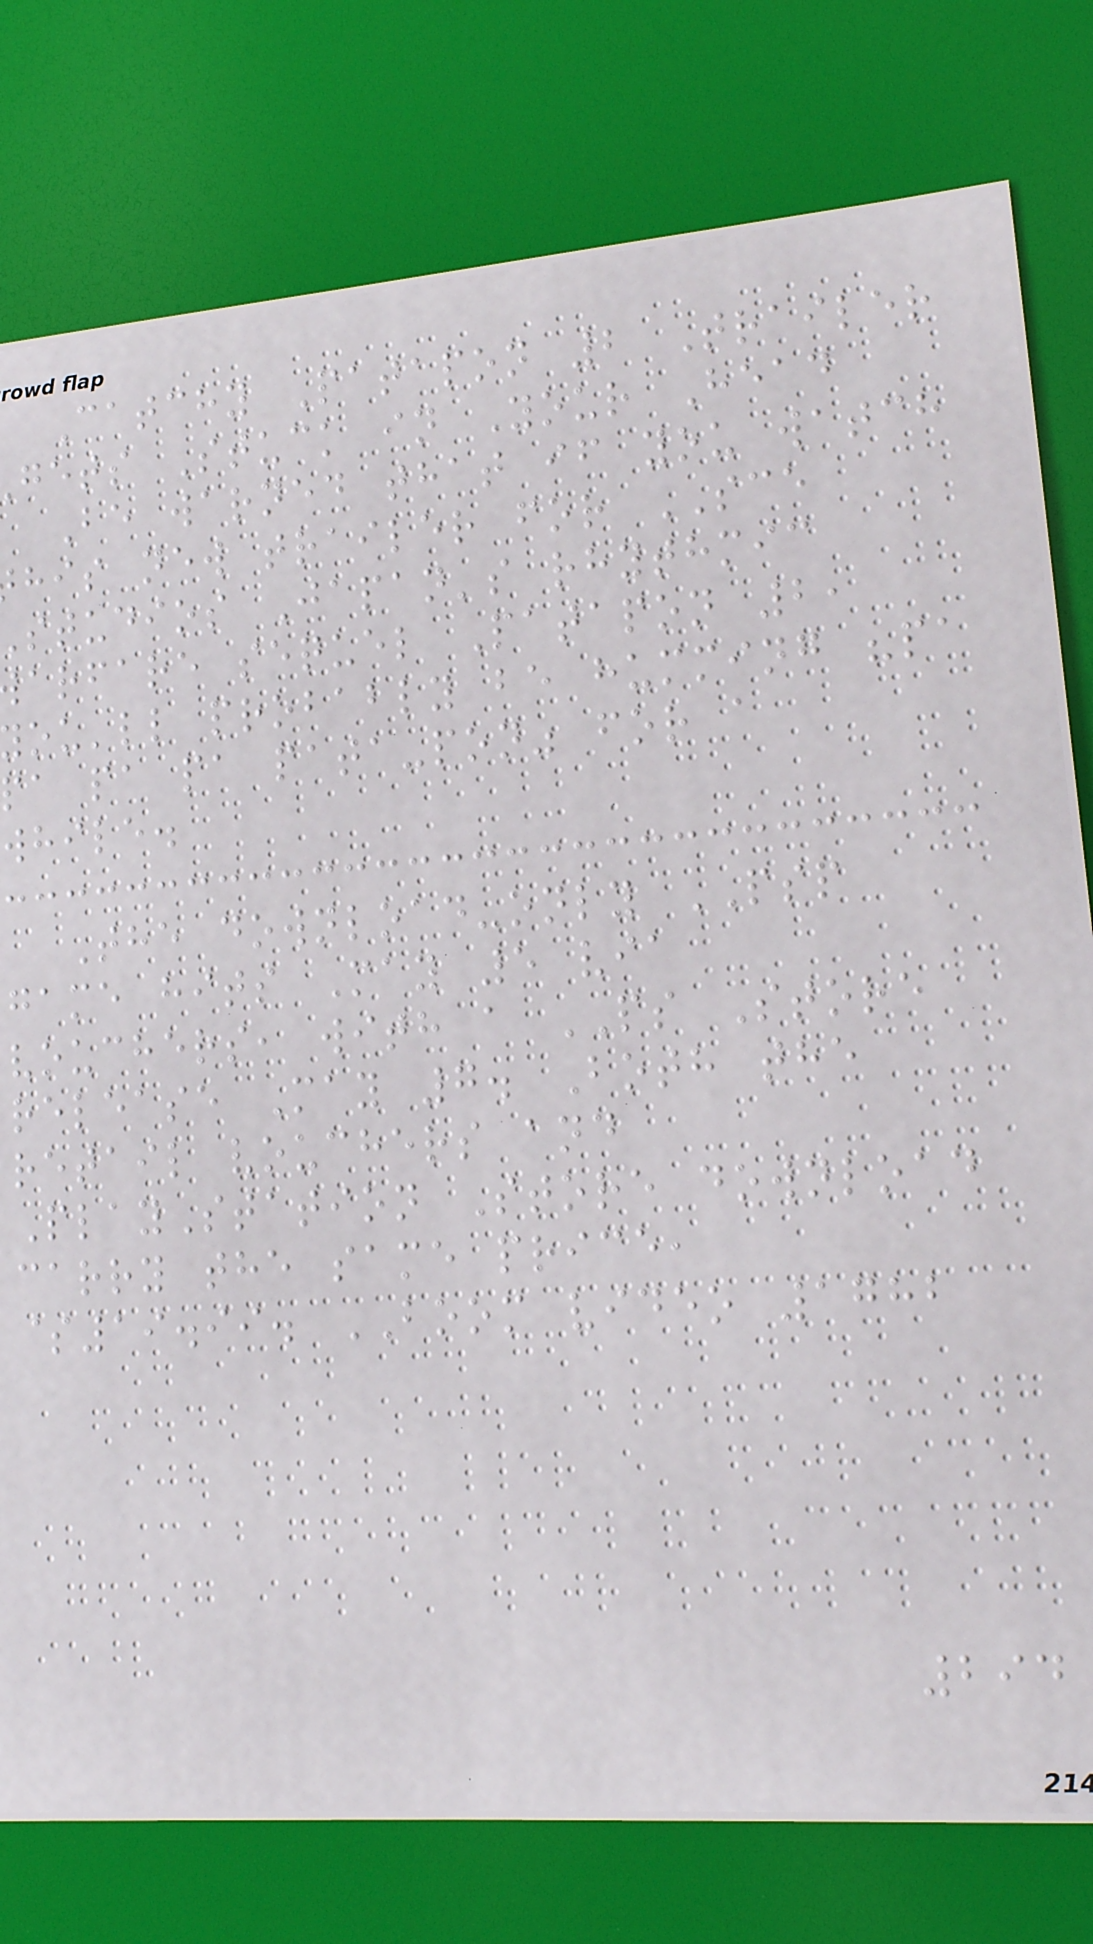Catchy Patapon 2 Trailer
gets Stuck in Your Head
Be warned that if you watch
his new trailer for SCE
studios Japan's rhythmic
arfare sequel Patapon 2,
ou'll probably be humming "pa
pa pa pa pata-pon" for a
while.
The download-only PSP
game hits May 5 via
vouchers, with a PS Store
release May 7. Both the
retail vouchers and
PlayStation Store download
carry the same price,
$19.99. BOOM video 1782
294
